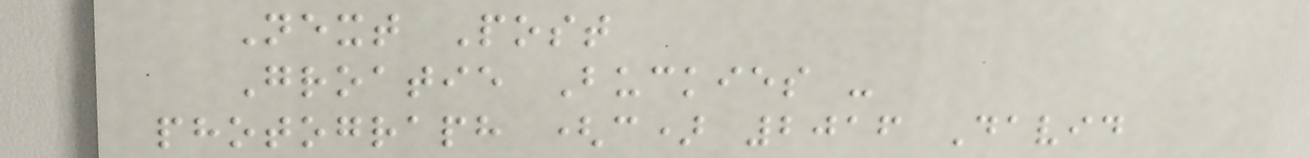Next Post
Groatie Buckies -
photograph (c) 2016 David
